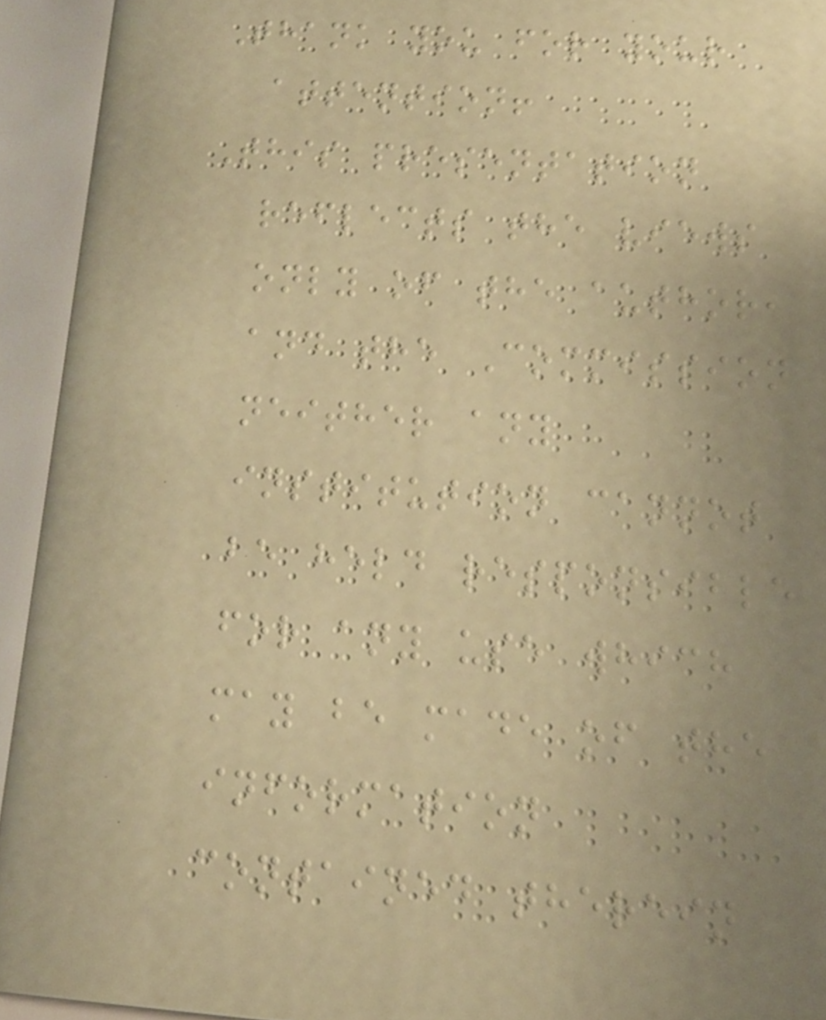Thank you for your
attention!
This presentation
reflects the views
only of the author,
and the Commission
neither any
institution cannot
be held responsible
for any use which
may be made of the
information
contained therein
